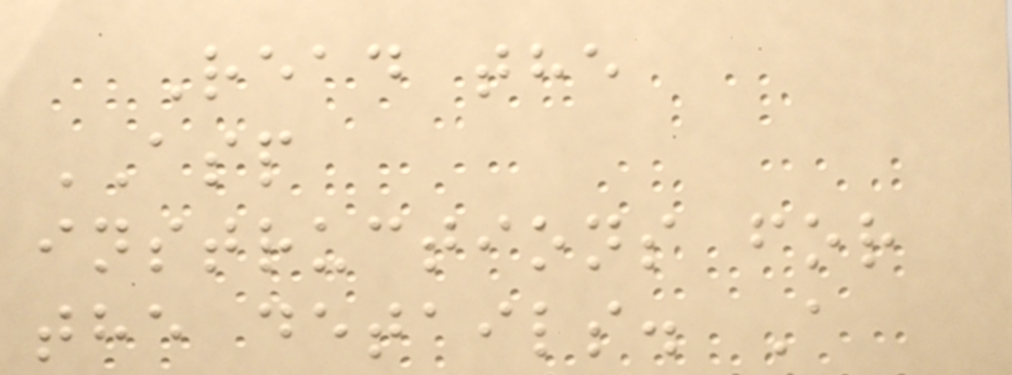Read the
ASP
instructions for
the details. A
